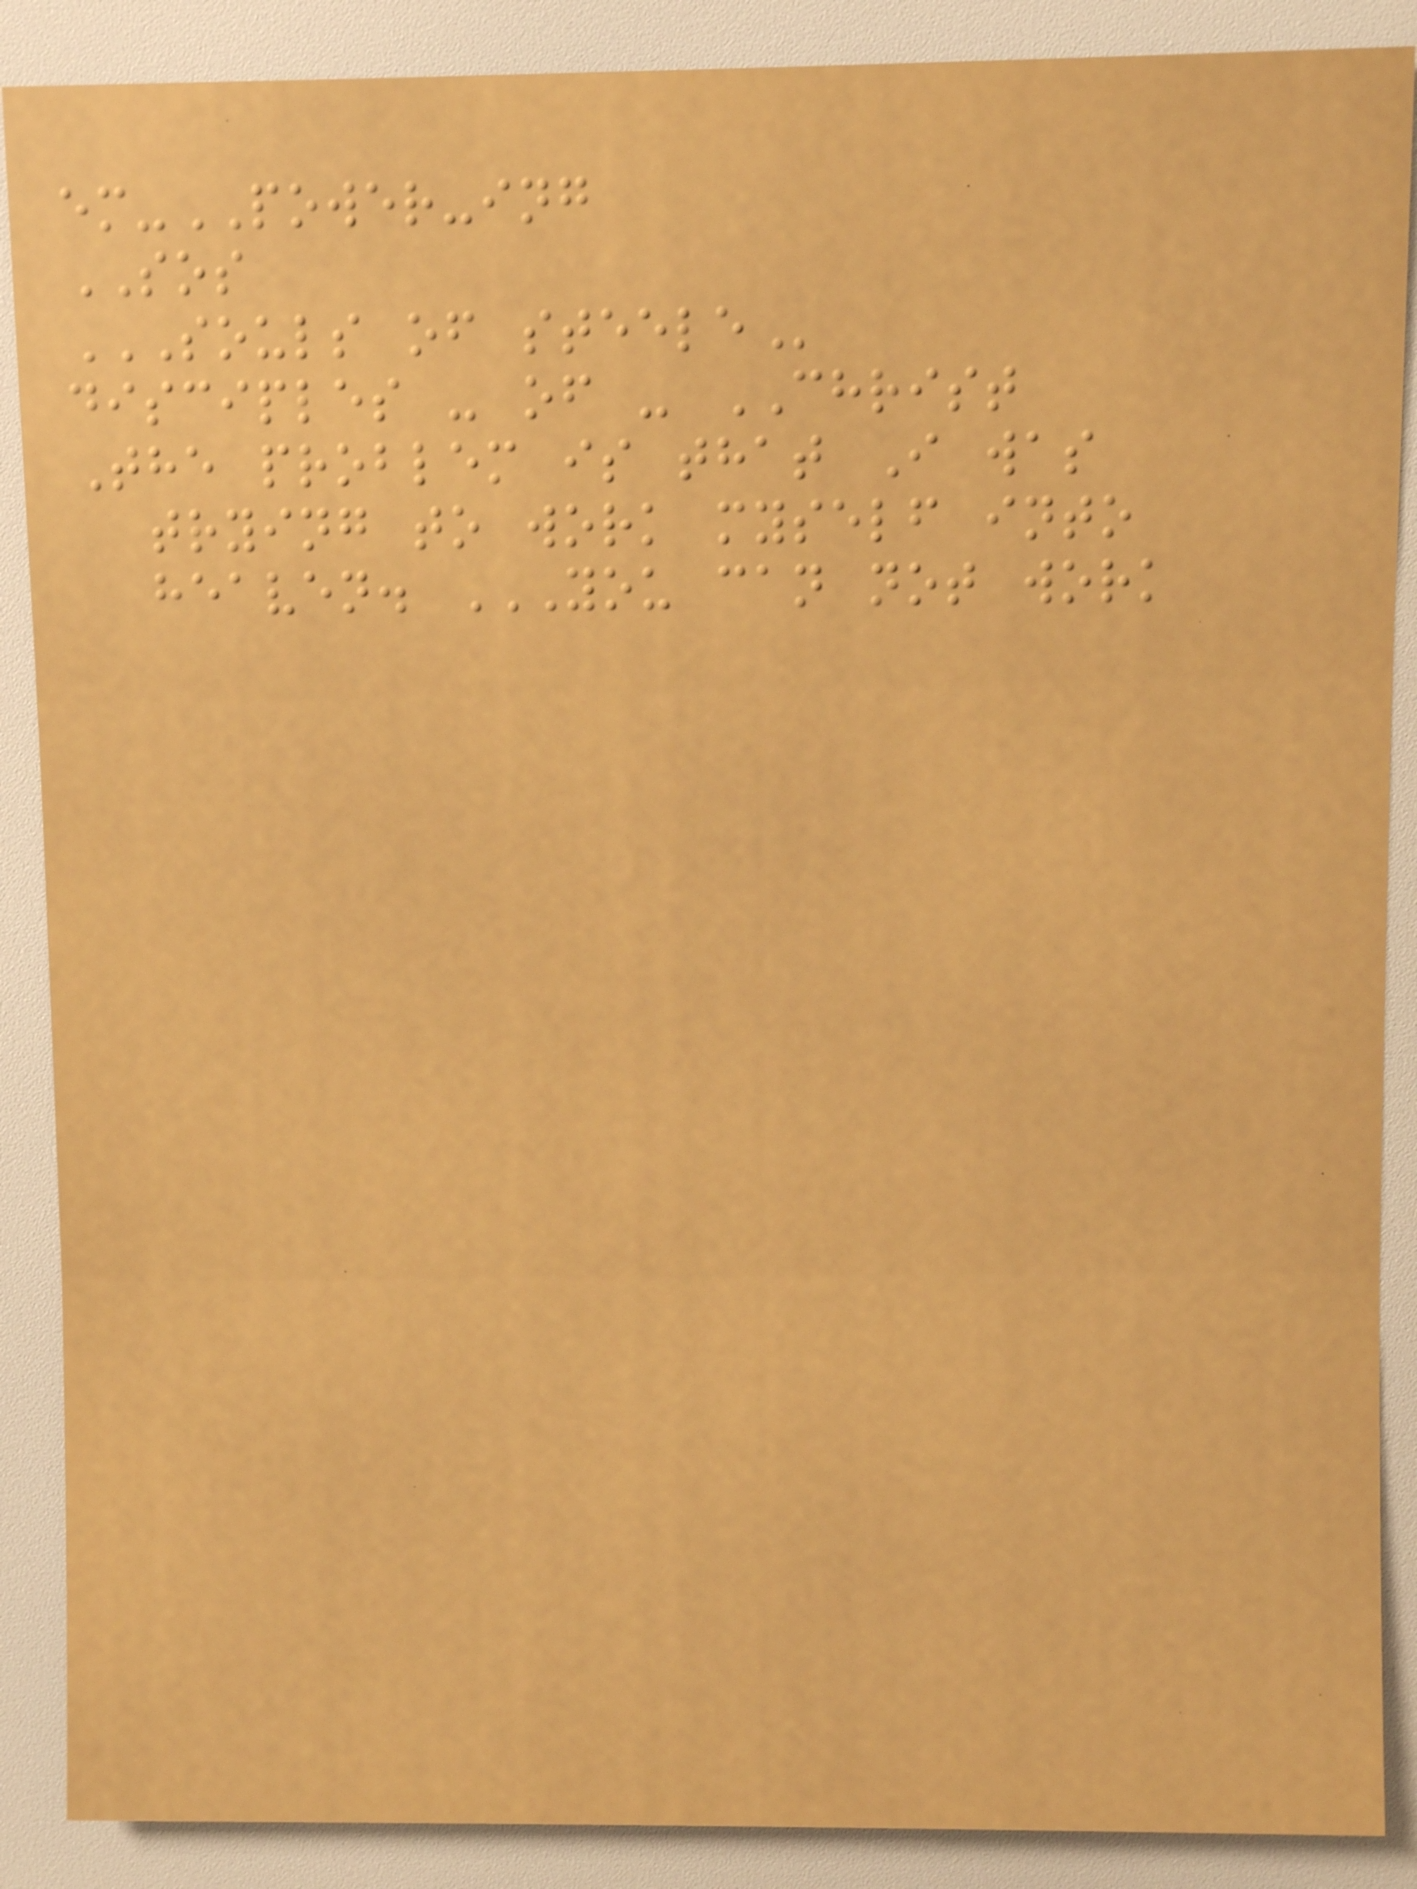em-POWER-ing
SOS
SOULS OF STEELE
disciples - of - CHRIST
The problem is that I was
trying to work myself into
heaven. YOU CAN NOT WORK
